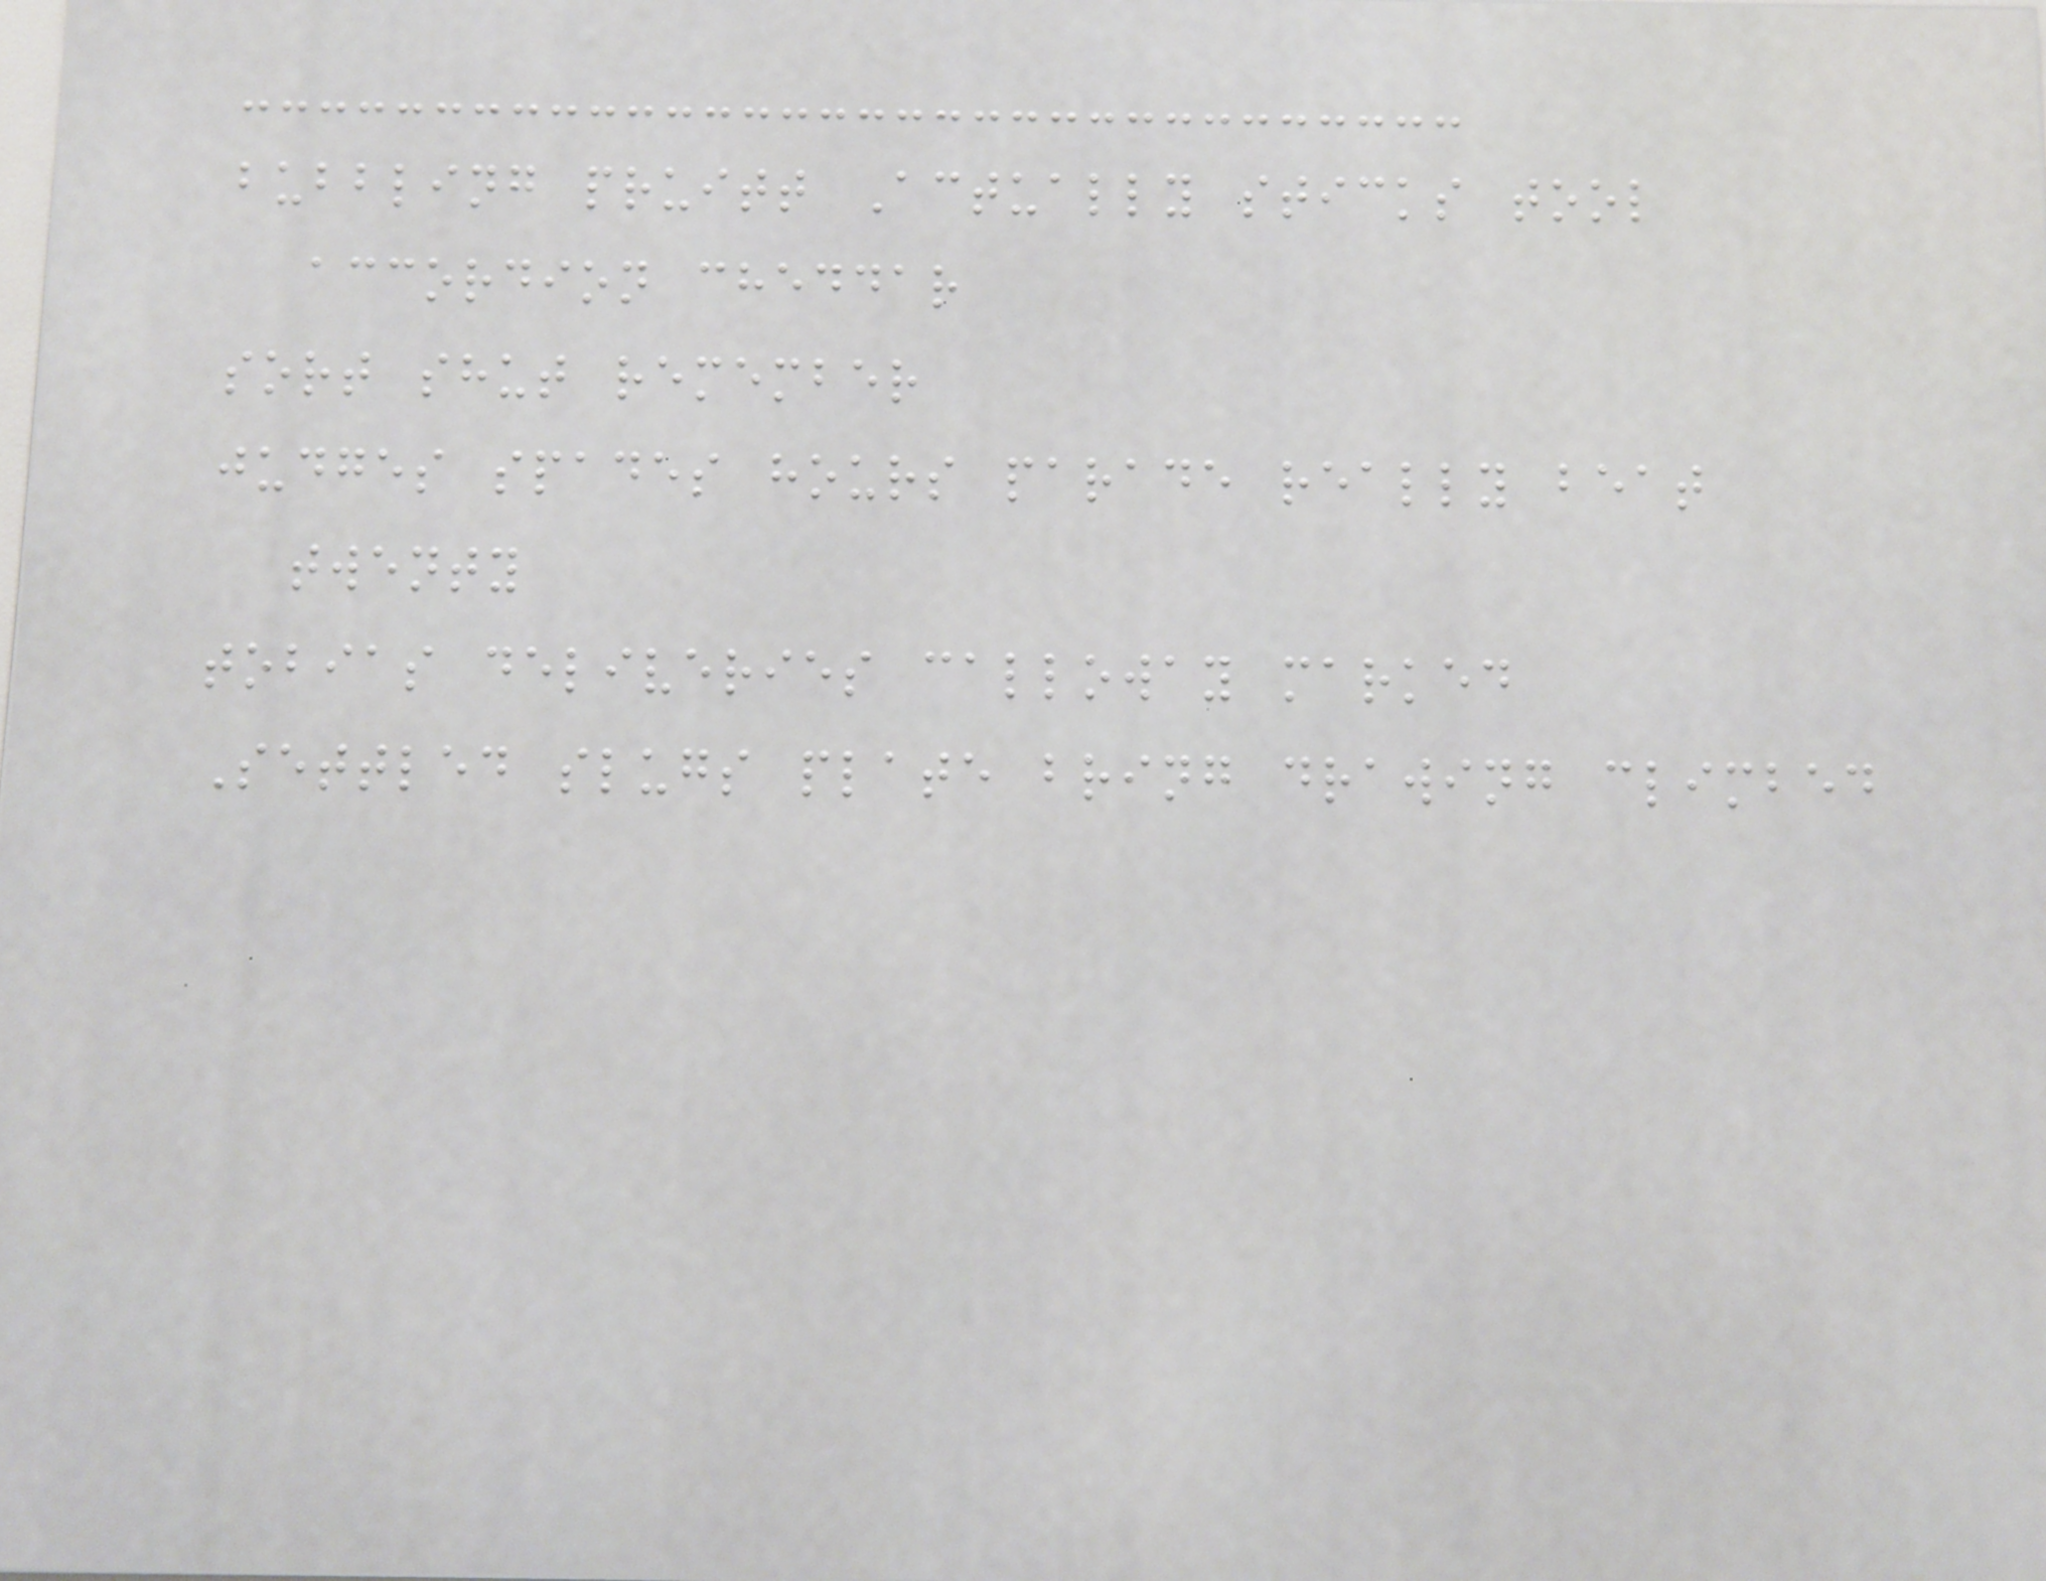bubbling pruitt Actually sticks tool
accordion cheddar
sort shut remember
judges spades hours parade really beat
twenty
tobias deliveries calloway marked
Settled slugs plate bring drawing climbed
